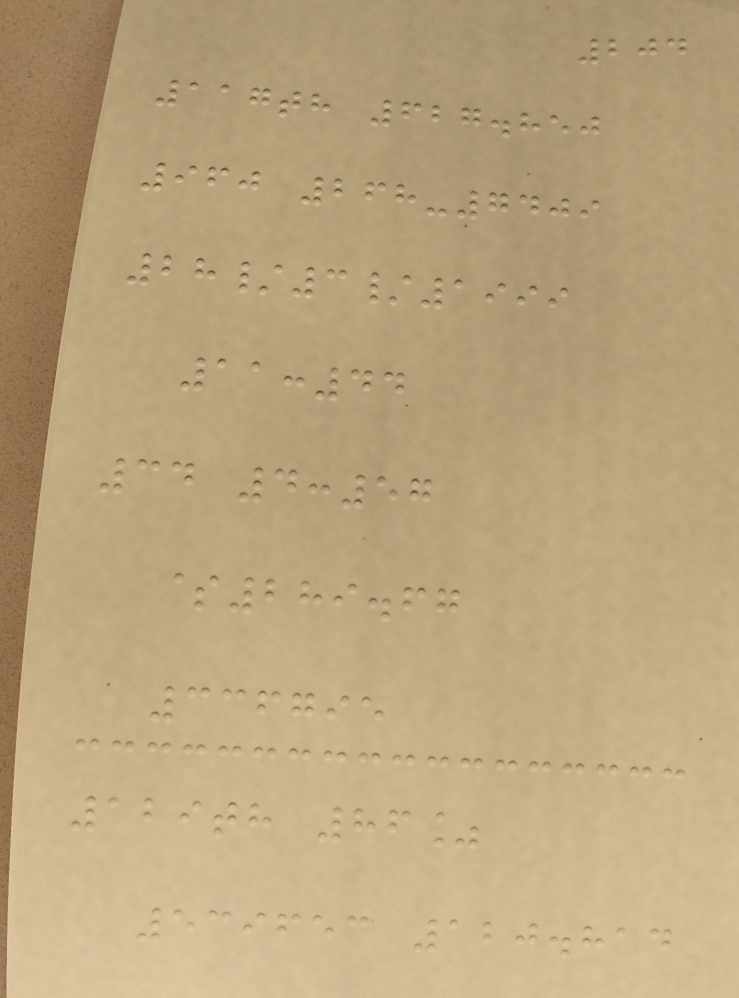204
117th 627.850
960 268-7409
28/3/1999
11:44
34 4:57
$289.67
336795
129th 86%
539653 120.814
